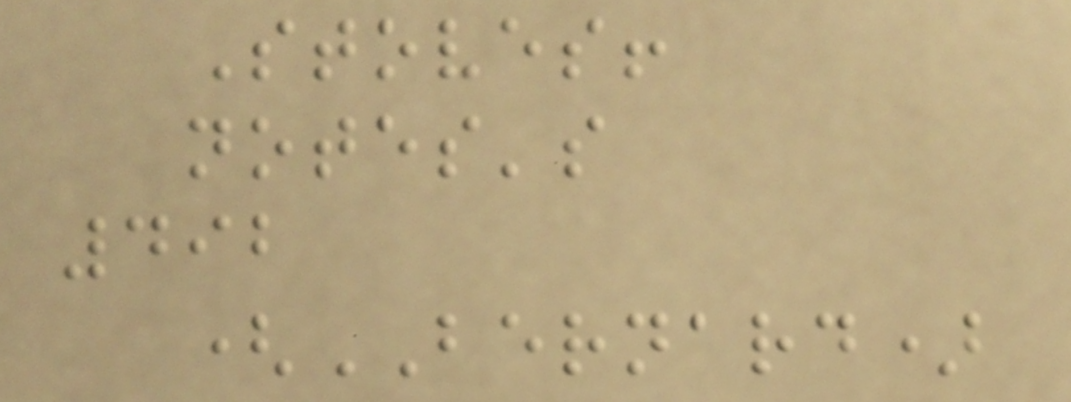Stoves!
notes's
492
(BERNARD)
